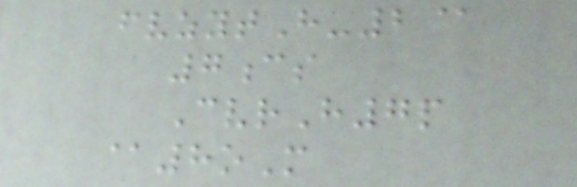fvzytH-2@
7cs
CvrH7p
@8oM
